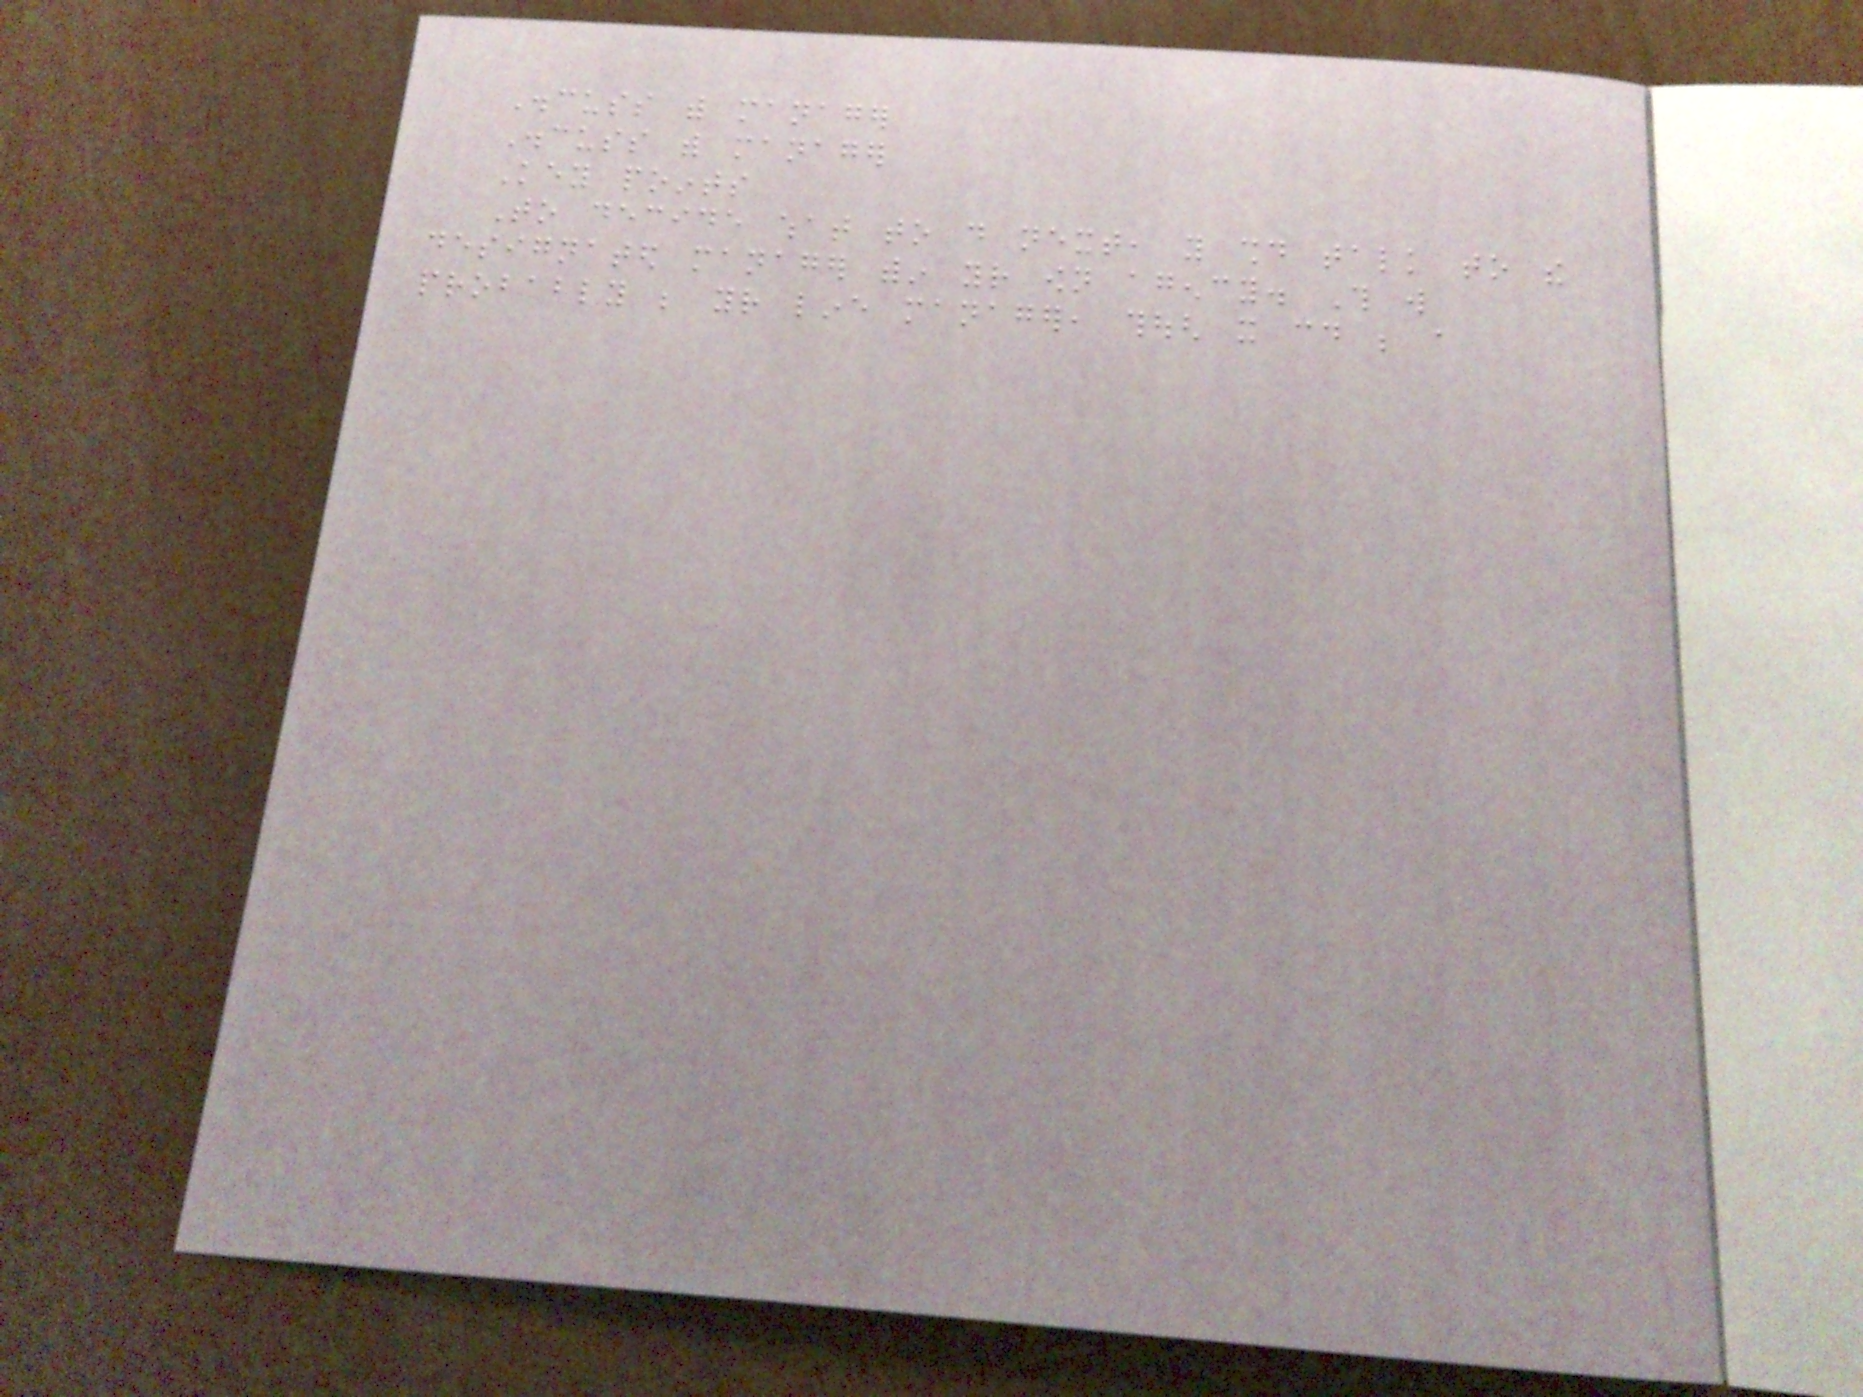Discuss with manager
Discuss with manager
Key points
To decide what to do next, you should talk to the
designated manager within your own agency. This will
probably be your line manager, though it could be a
